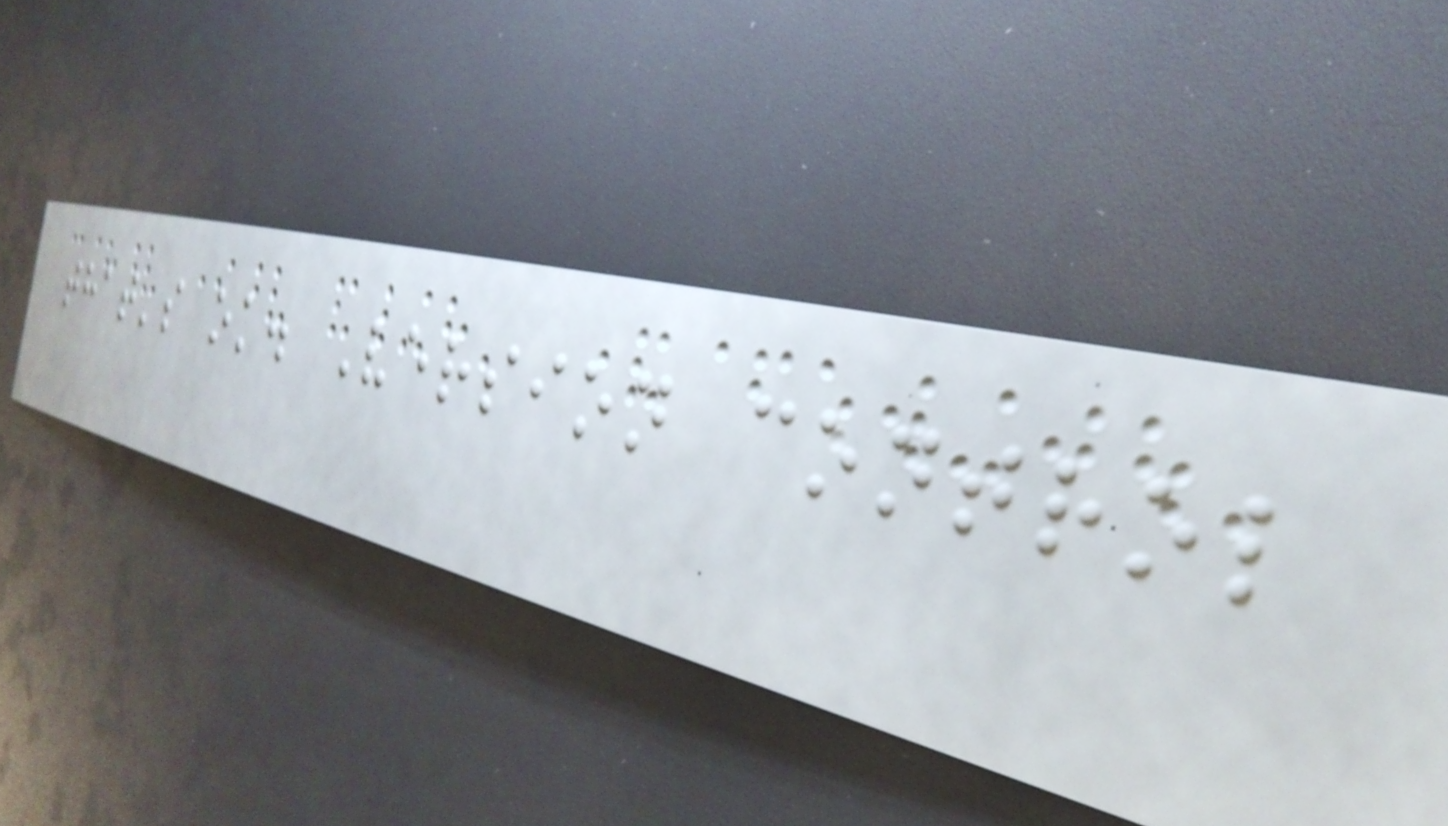that's ok. Version control
